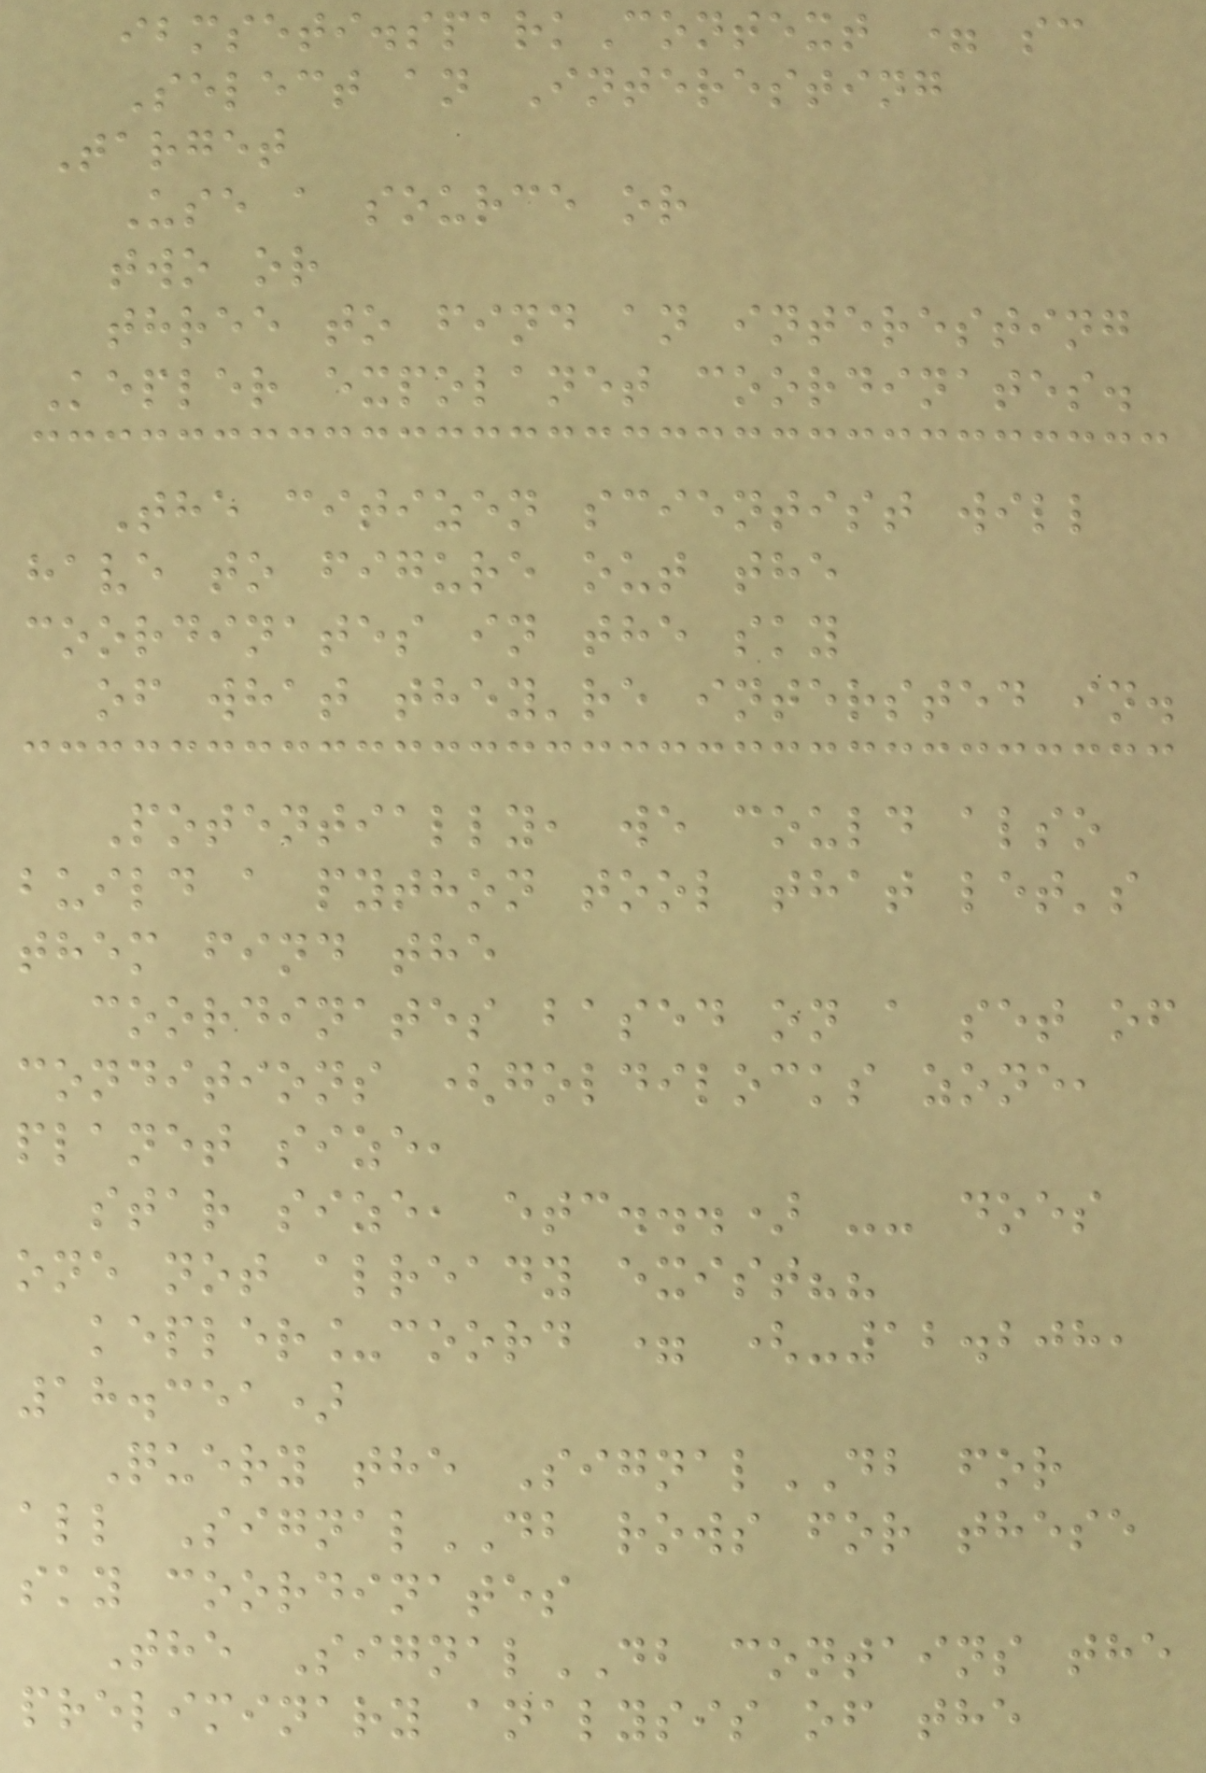ibmseti.sparkContext = sc
Select an Interesting
Target
Use a source or
two or
three to find an interesting
Kepler expolanet coordinates.
The citizen scientist will
have to figure out the
coordinates in the sky
of what they're intersted in.
Potentially, we could also
build a python tool that let's
them find the
coordinates based on a set of
conditions (goldilocks zone,
planet size,
star size, etc...) -- does
one not already exist??
kepler_coord = (-12.208,
18.351)
Query the SignalDB for
all SignalDB rows for these
sky coordinates
The SignalDB contains the
preliminary analysis of the
